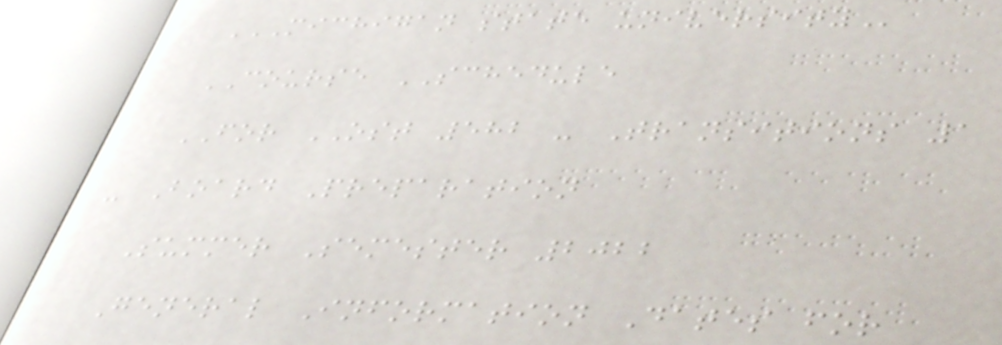MICHIGAN STATE UNIVERSITY
COURSE SCHEDULE
FOR OST 582 - Transitions 1
- Board Preparation
Summer Semester 2022
General Information Dates for
